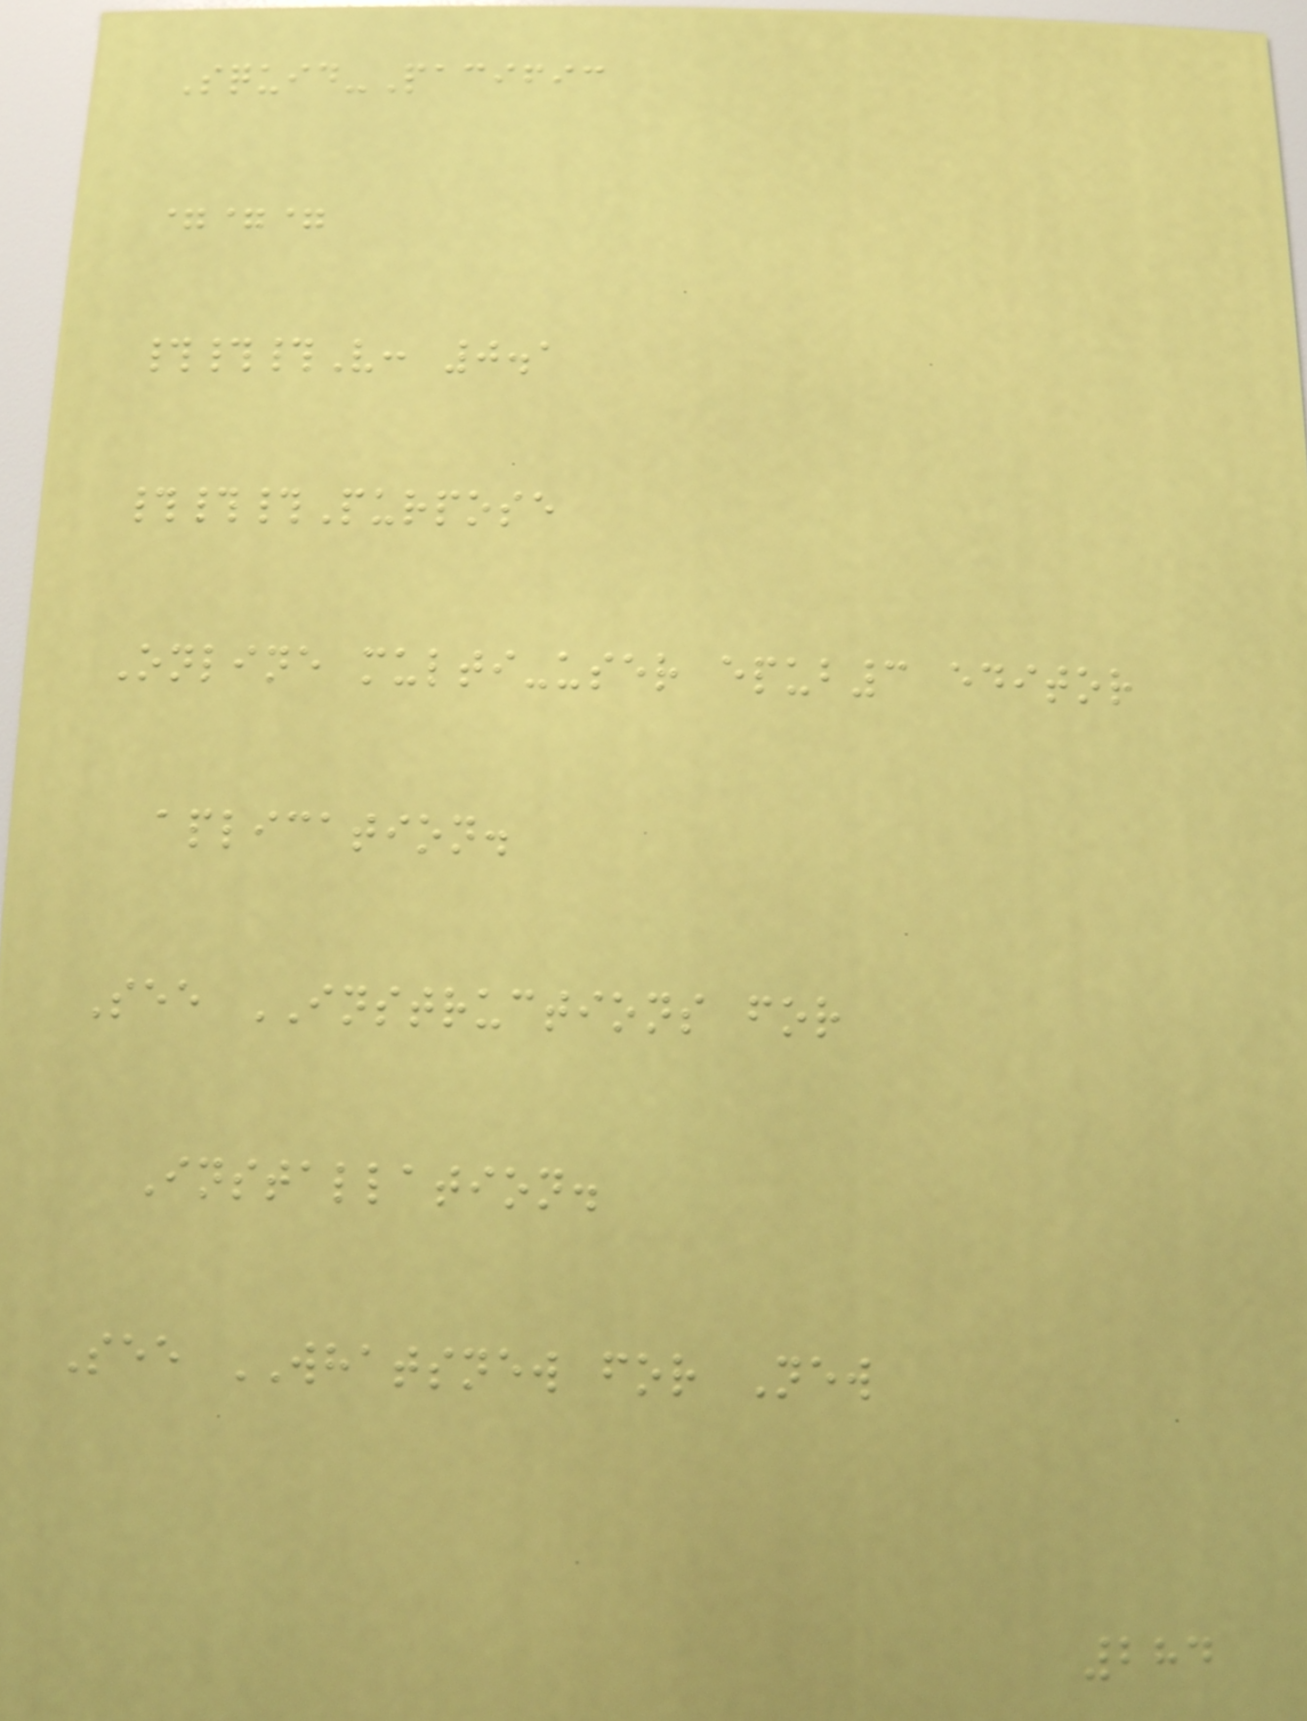Squid-Pacific
===
###V: 0.1
###Purpose
Online multi-user epub3 editor
aplication.
See INSTRUCTIONS for
Installation.
See WHATSNEW for New
284
